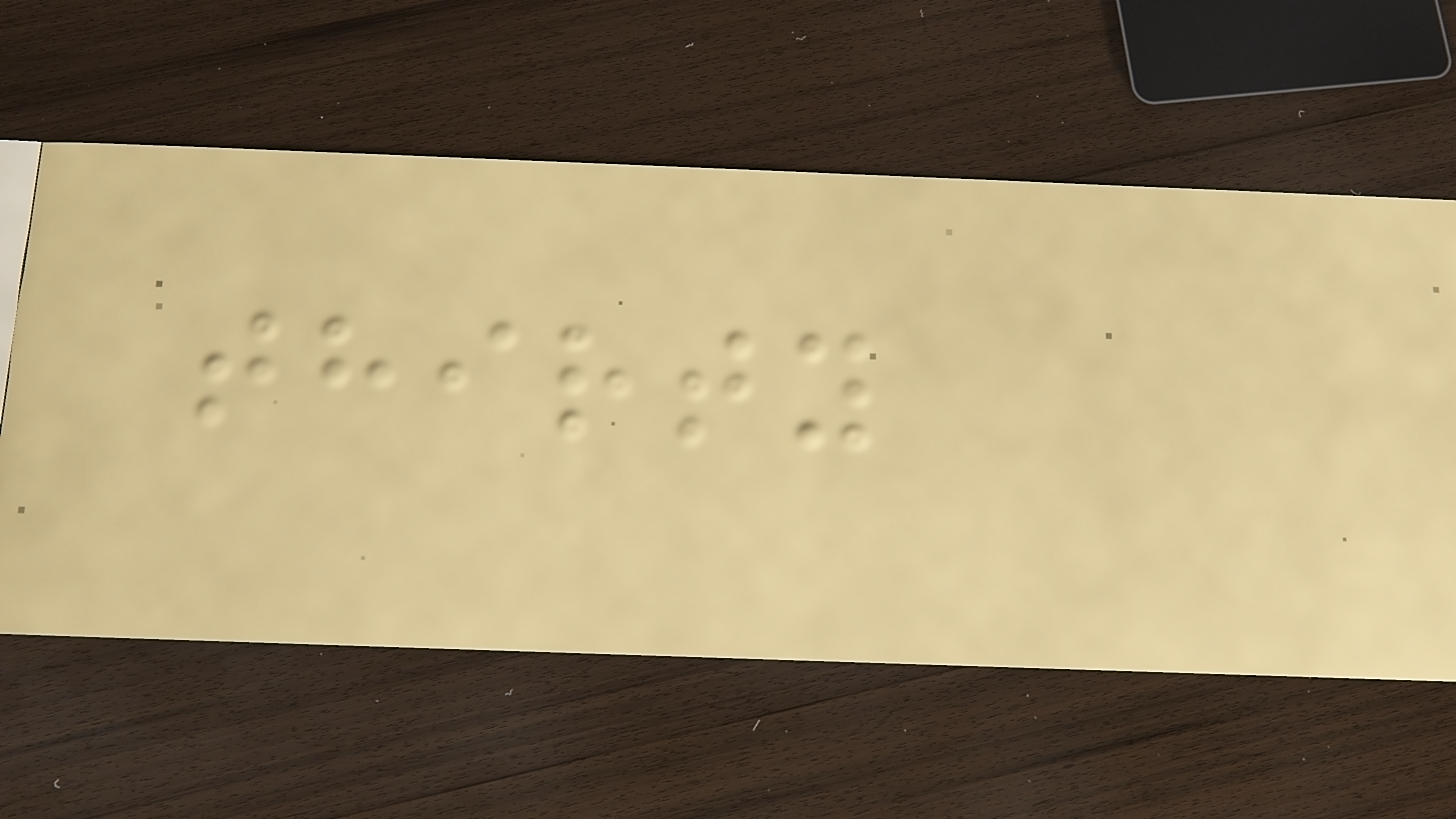thirty
